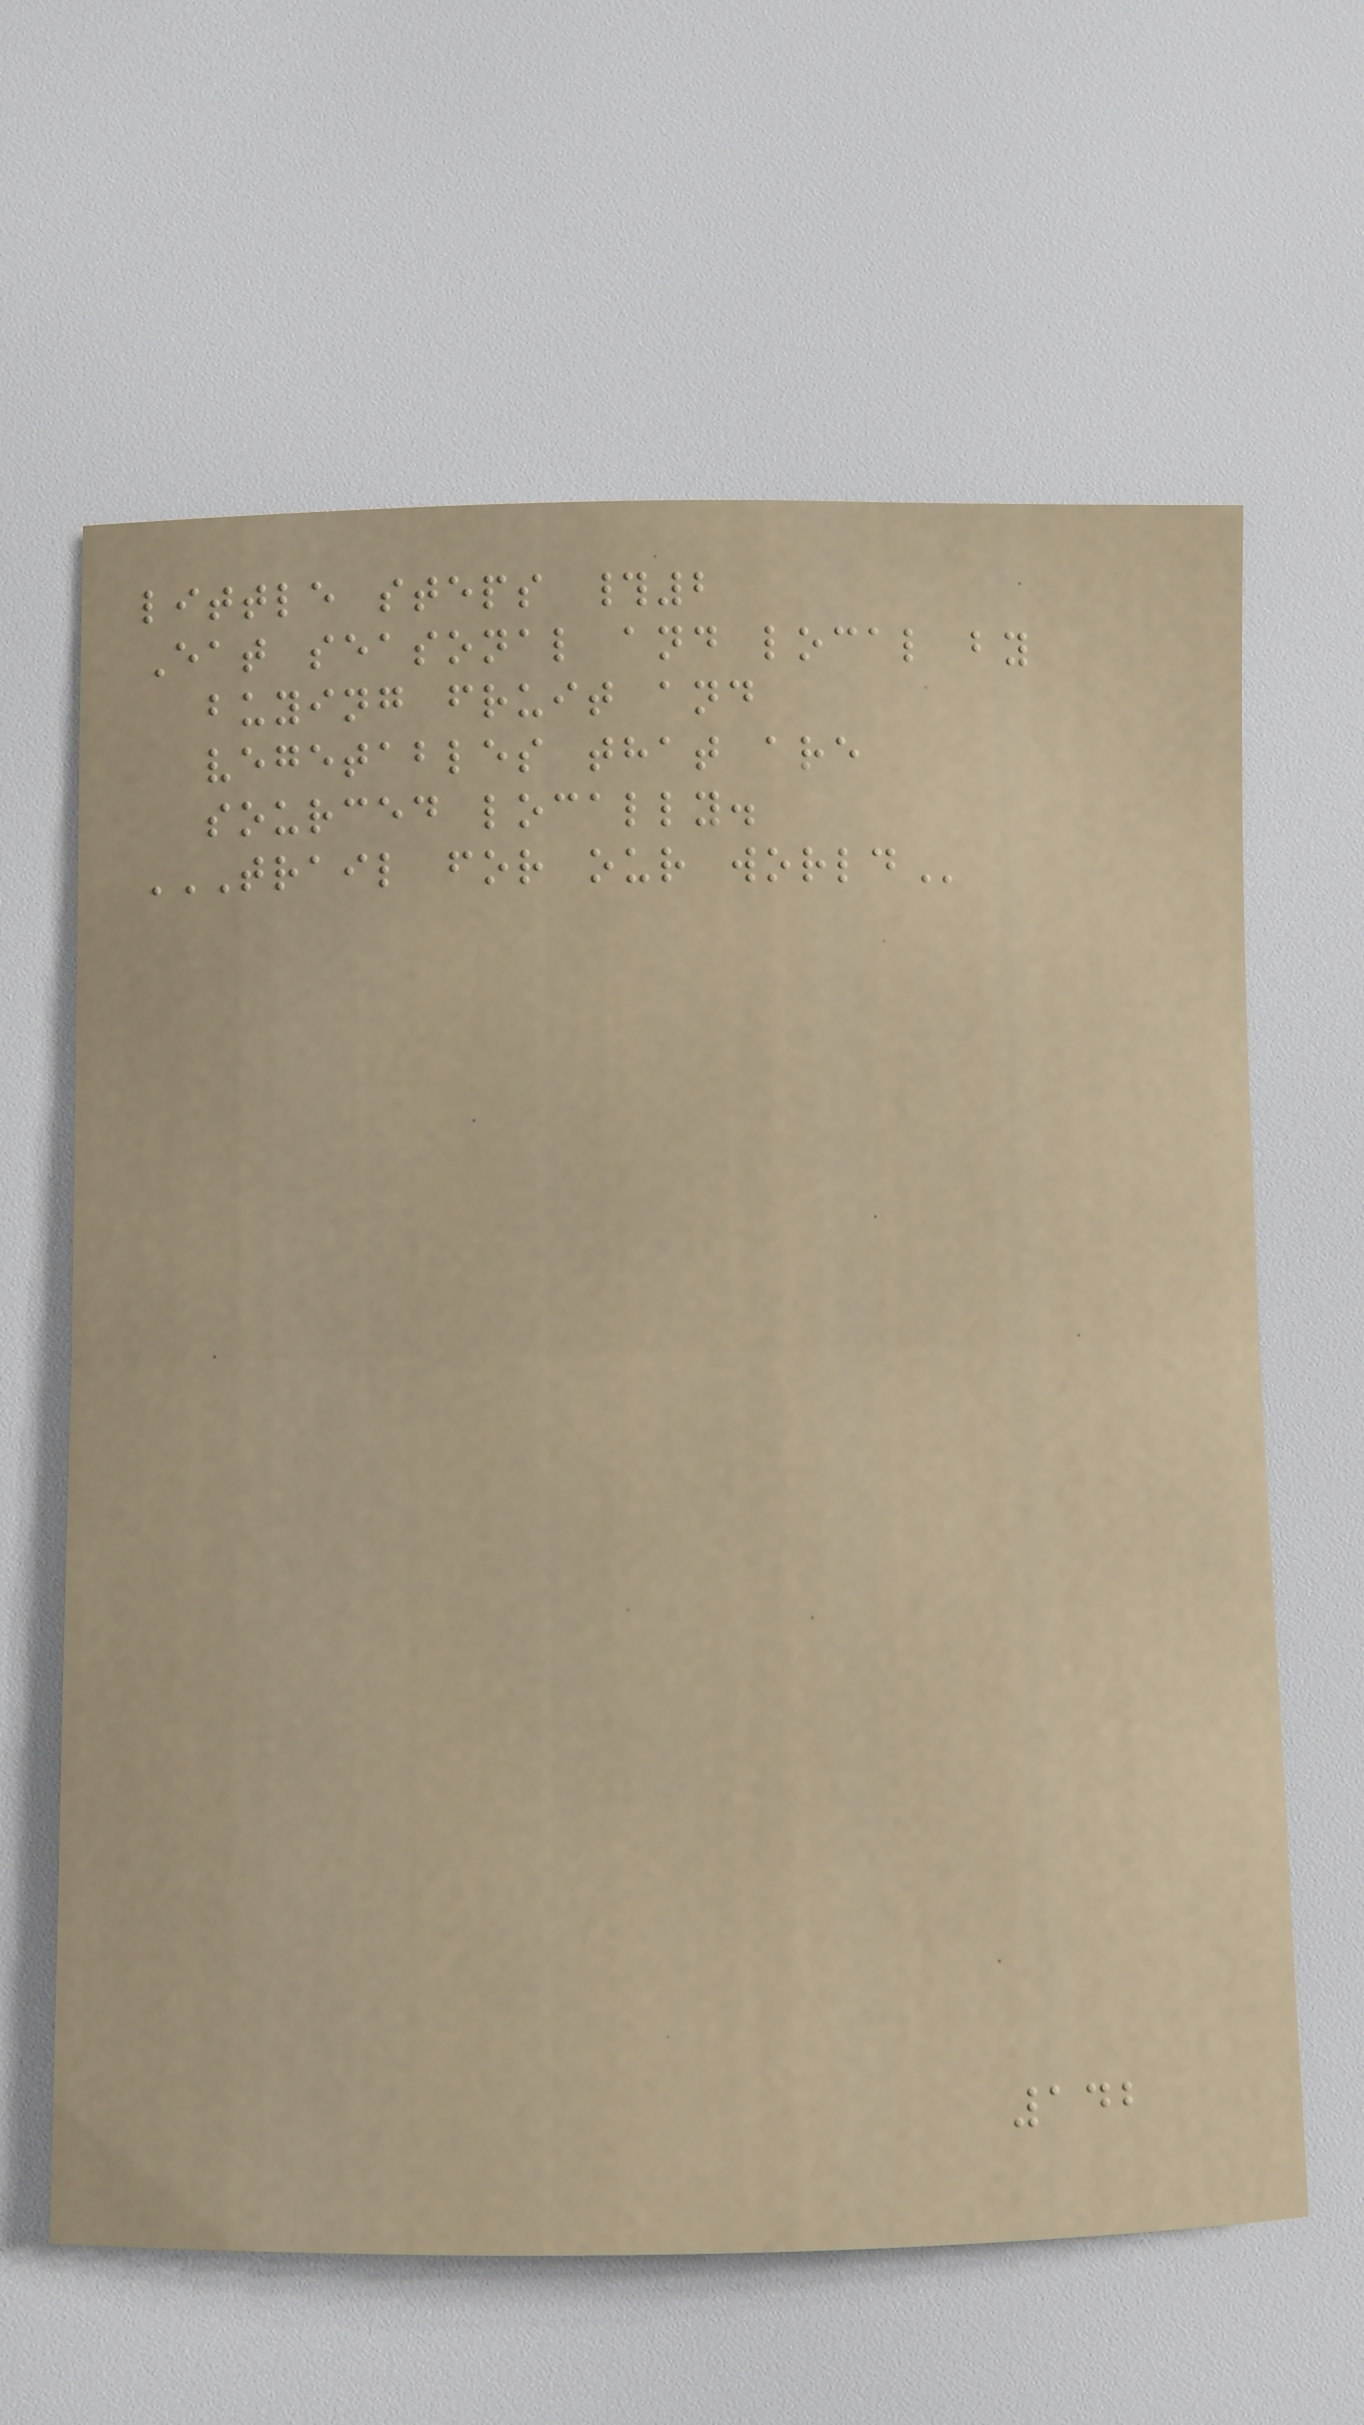little steps #2
Eat seasonal and local by
buying fruit and
vegetables that are
sourced locally.
TRAIL FOR OUR WORLD
142
